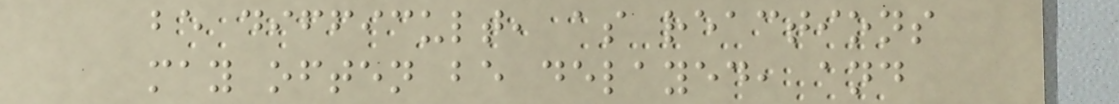be difficult, as reactions
may often be delayed, and
